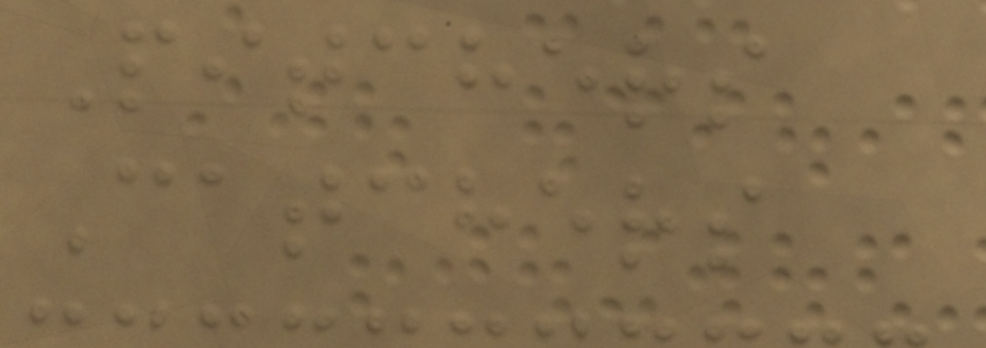Pitchers
Catchers
